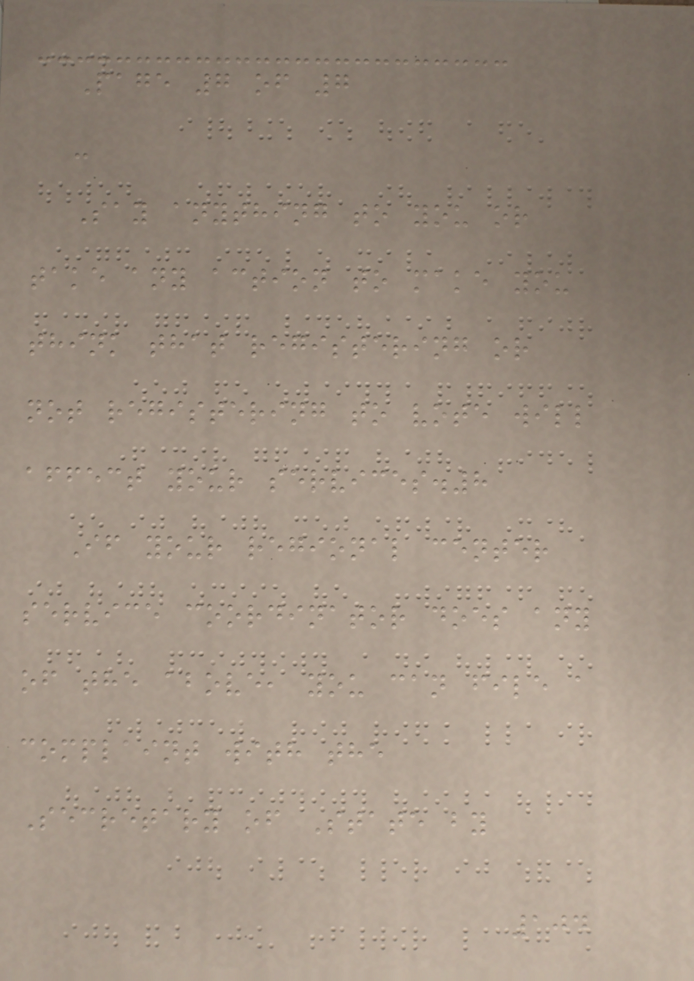Page 7 of 7
-
Say anything to you or
take any action to make you
think that registering or
not registering to vote will
affect your services.8
If your regional center
service coordinator does any
of the above, you can file a
complaint with the
Secretary of State by
104
